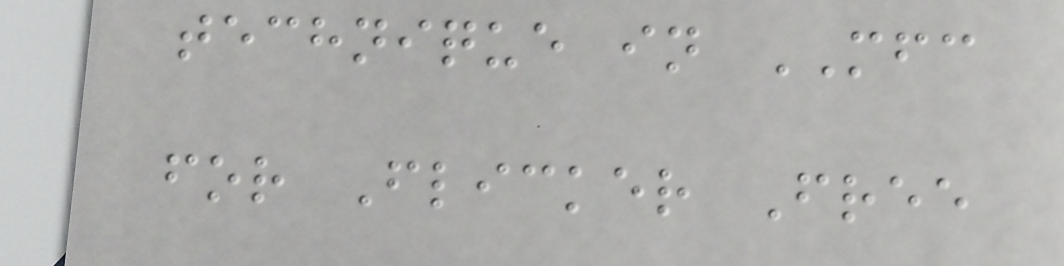technique in MFC
for Flicker Free
